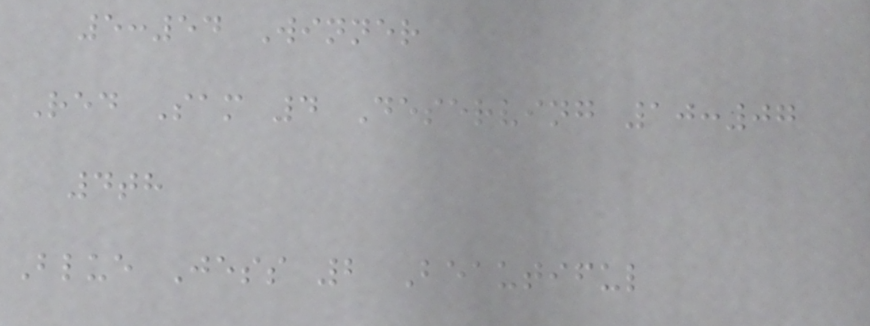5:54 Winner
Red Sam 4 Deserving 10:07
4th
Blue Jess 2 Beautiful
